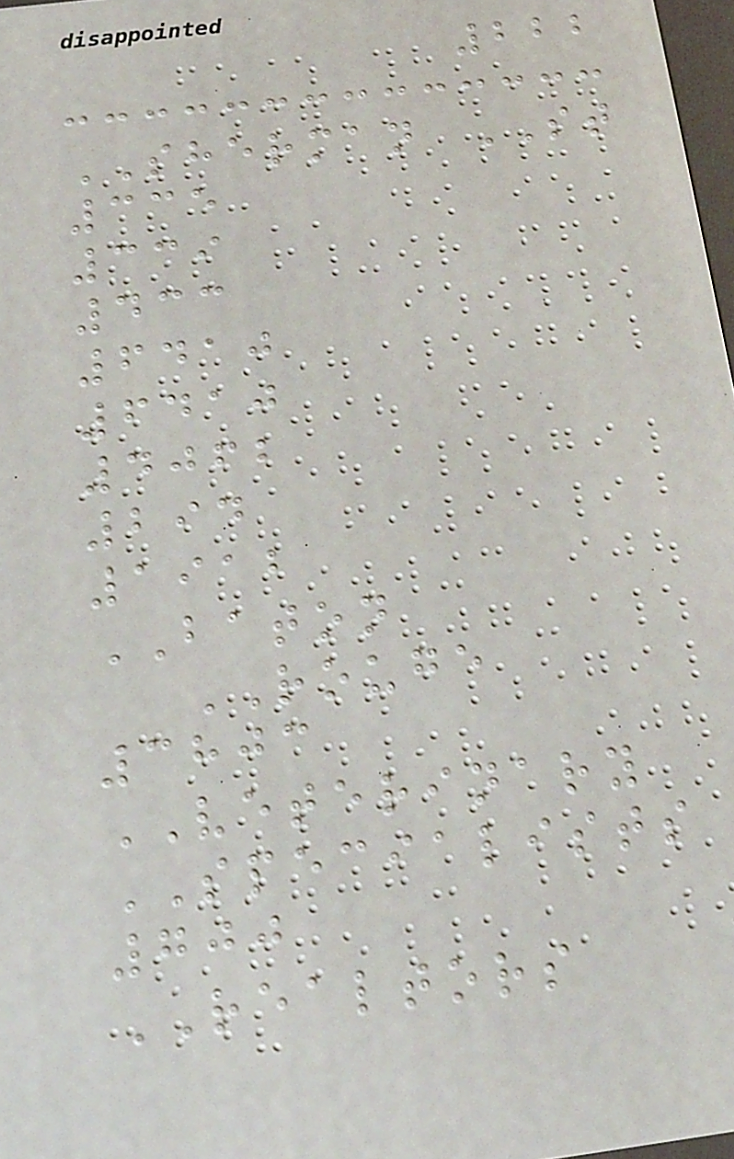222
SHERMAN ST
335
339
433
6410
6410
4062
294
1912
BATON
ROUGE
3803
VETERINARY
SPECIALISTS
700
REALTORS
